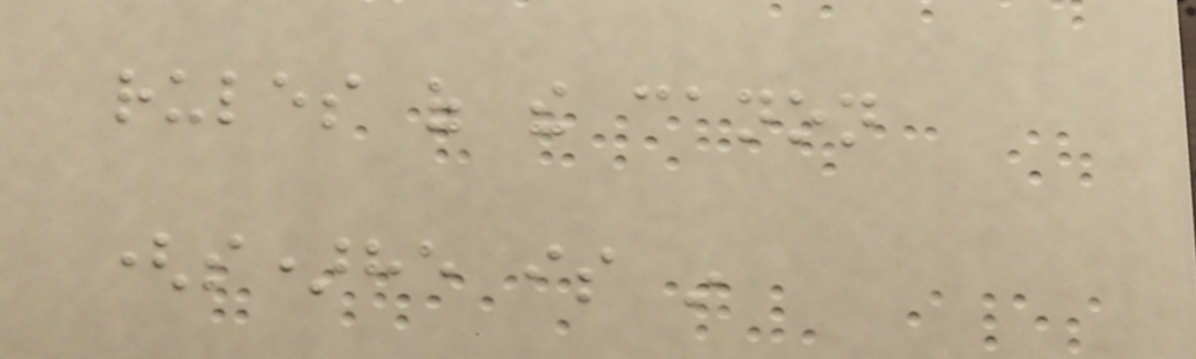rules of the canon
(s)he is in
